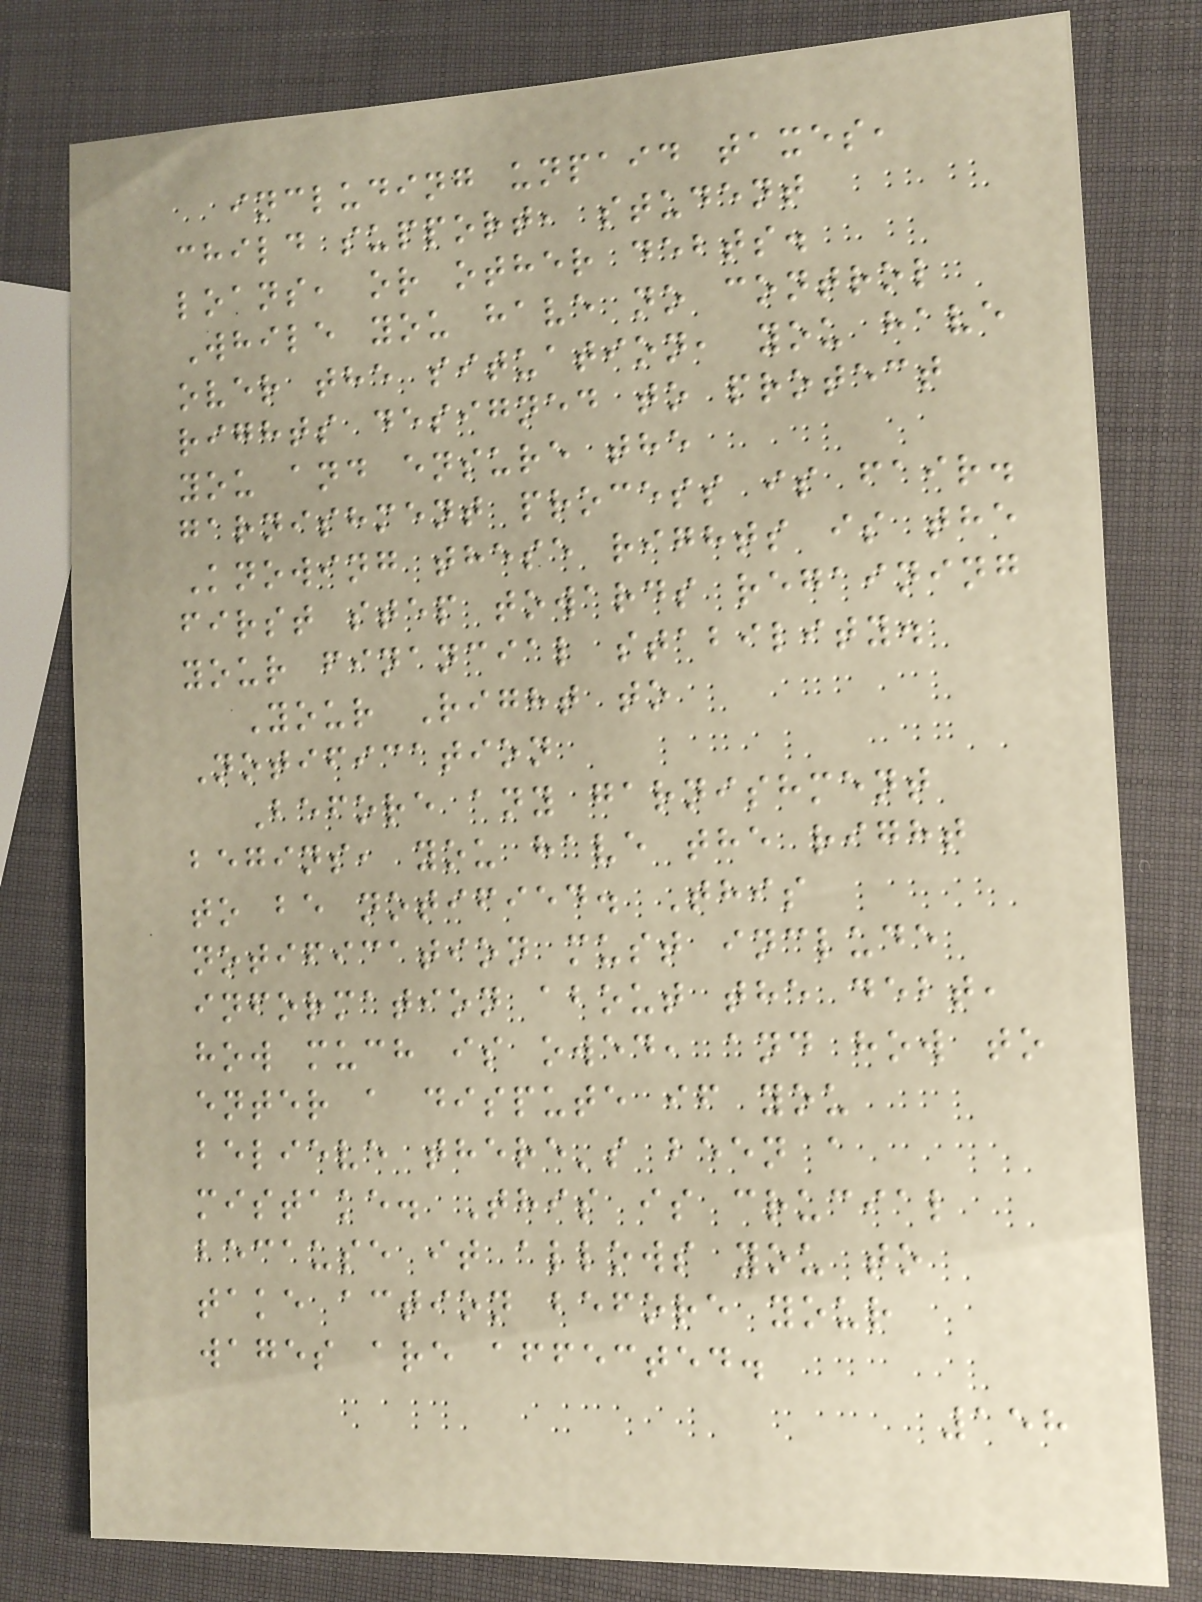including unpaid taxes,
child support, student
loans, or other debts.
While you have no control
over the situation, you have
rights designed to protect
you and ensure the
garnishment process is fair.
Knowing these rights is the
first step towards regaining
your financial stability.
Your Right to
Notification
Before any garnishment
begins, you have the right
to be notified. This
notification must include
information about the debt,
how much is owed, and how to
enter a dispute if you
believe there's been a
mistake. This is crucial
because it allows you to
take action before your
wages are affected.
158
